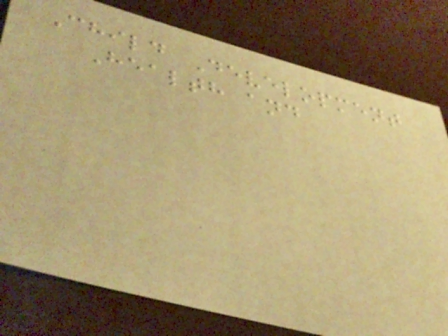Child Development
Health and
